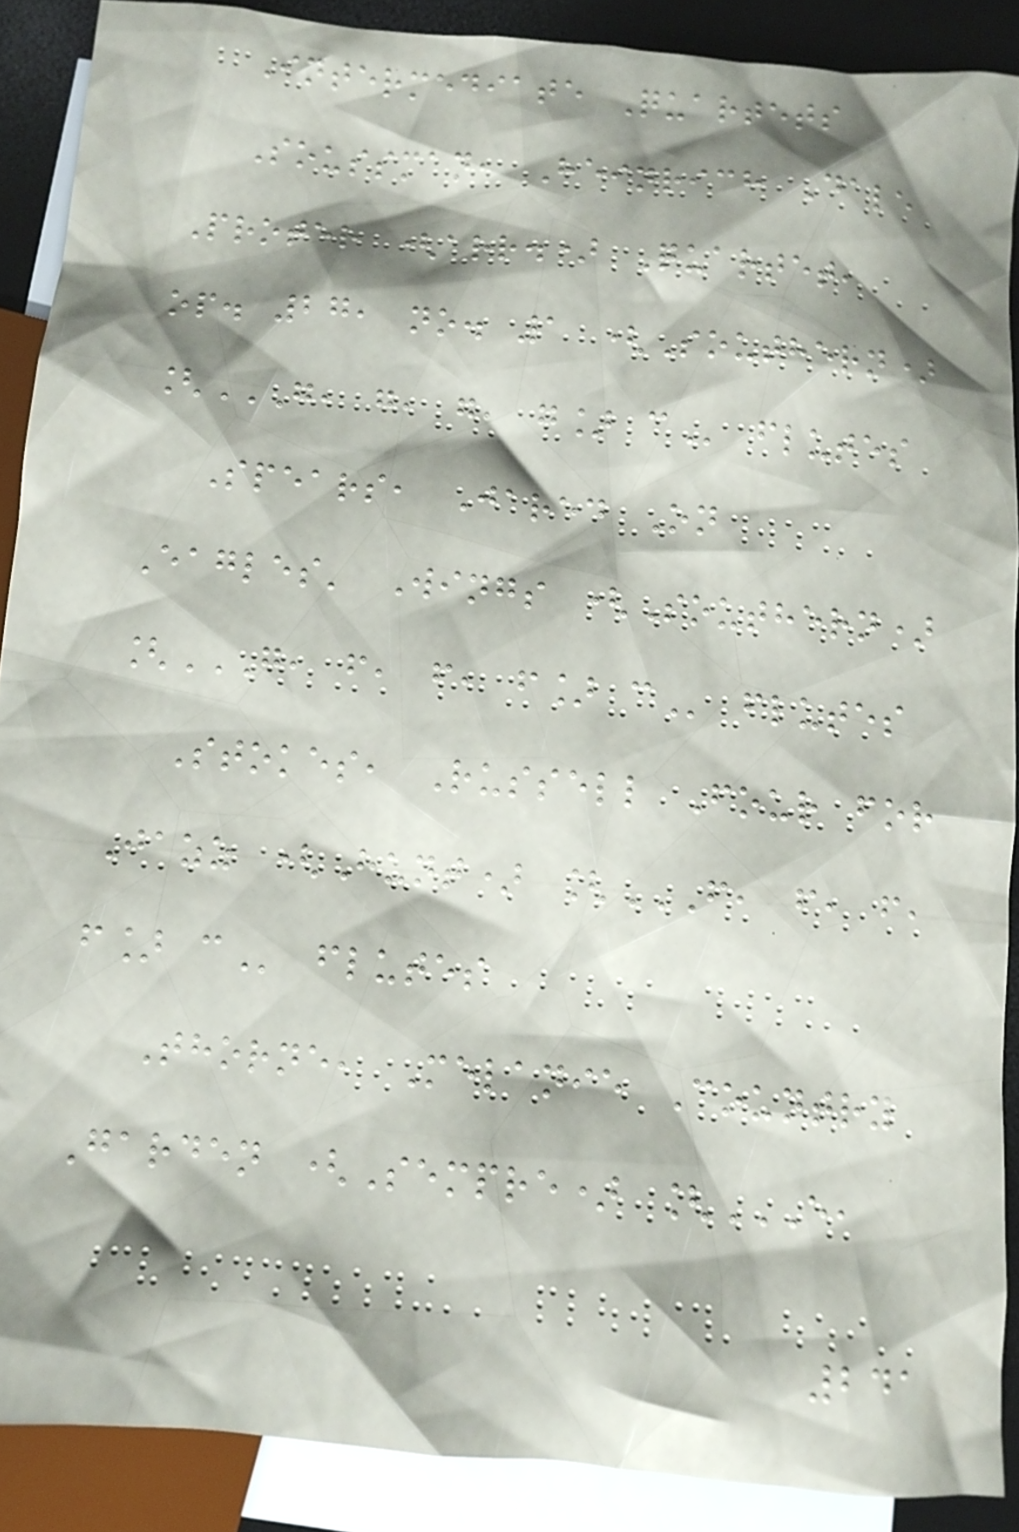Intermediate Quartets
Soussman, Heinrich Dale
Proter (arr.) Quartet,
op. 27, no. 1 (Southern)
[G, G, G, G] C flutes
Spears, Jared On
Eagles' Wings (Southern)
[G, F, F, F] C flutes
Stokes, Russell Four for
Jazz (Hunt) [F, F, F,
F] C flutes
Thorne, Melanie Country
Garden (Sempre) [E,
241
